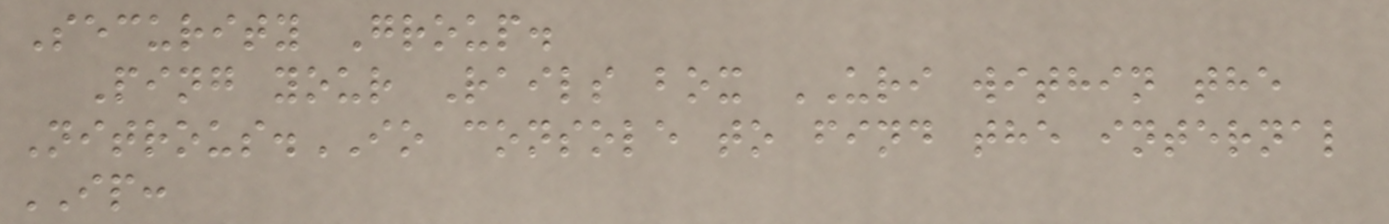Security Group.
Ping your Rails box URI within the
Nitrous.IO console to find the internal
IP:
